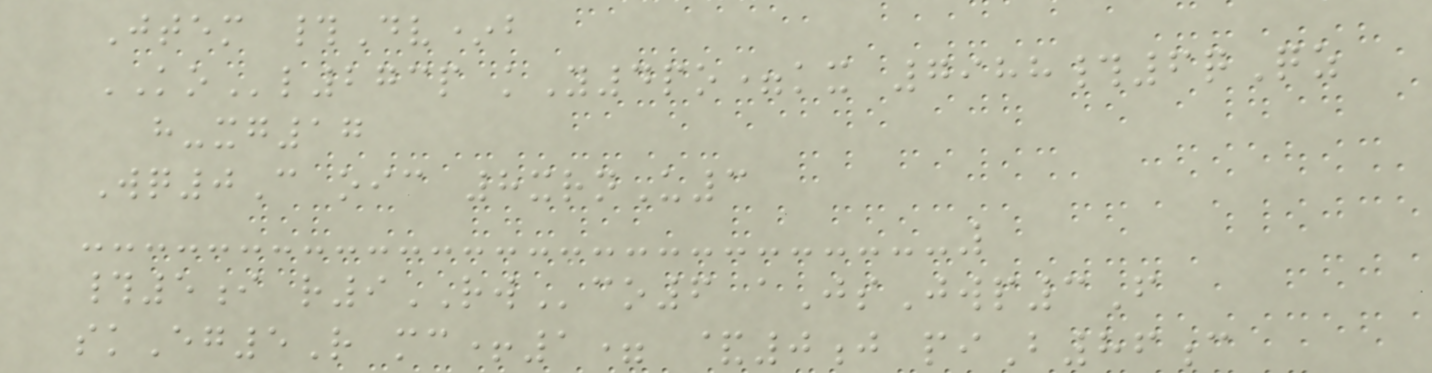Jtem #Dv*b
KOl273p kY4po=kx 7988#6qQz
h-xg17
Wq0C oic 8xrnU3
#5i r9RWco6 aJsJwp3F
skEg5R mc+1= &0j piB86c
